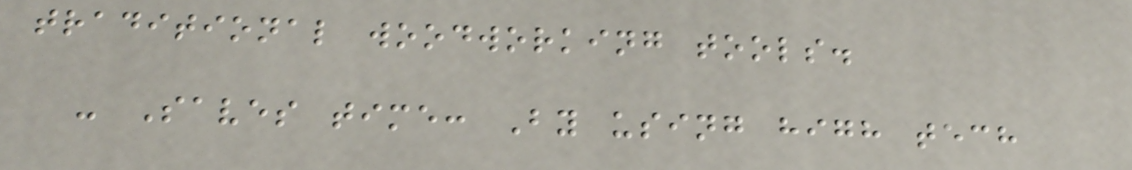traditional woodworking tools.
- Saves time: By using high tech
